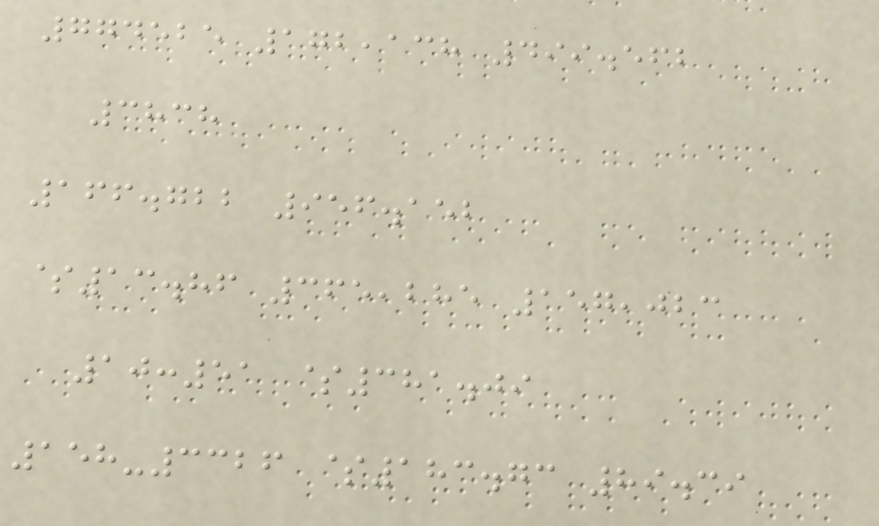774525 172,138 499.562
3838
166.722 956.152
$13.86 365,285 157,023
10:51 $381.09
158-3326 $183.73 89.39
